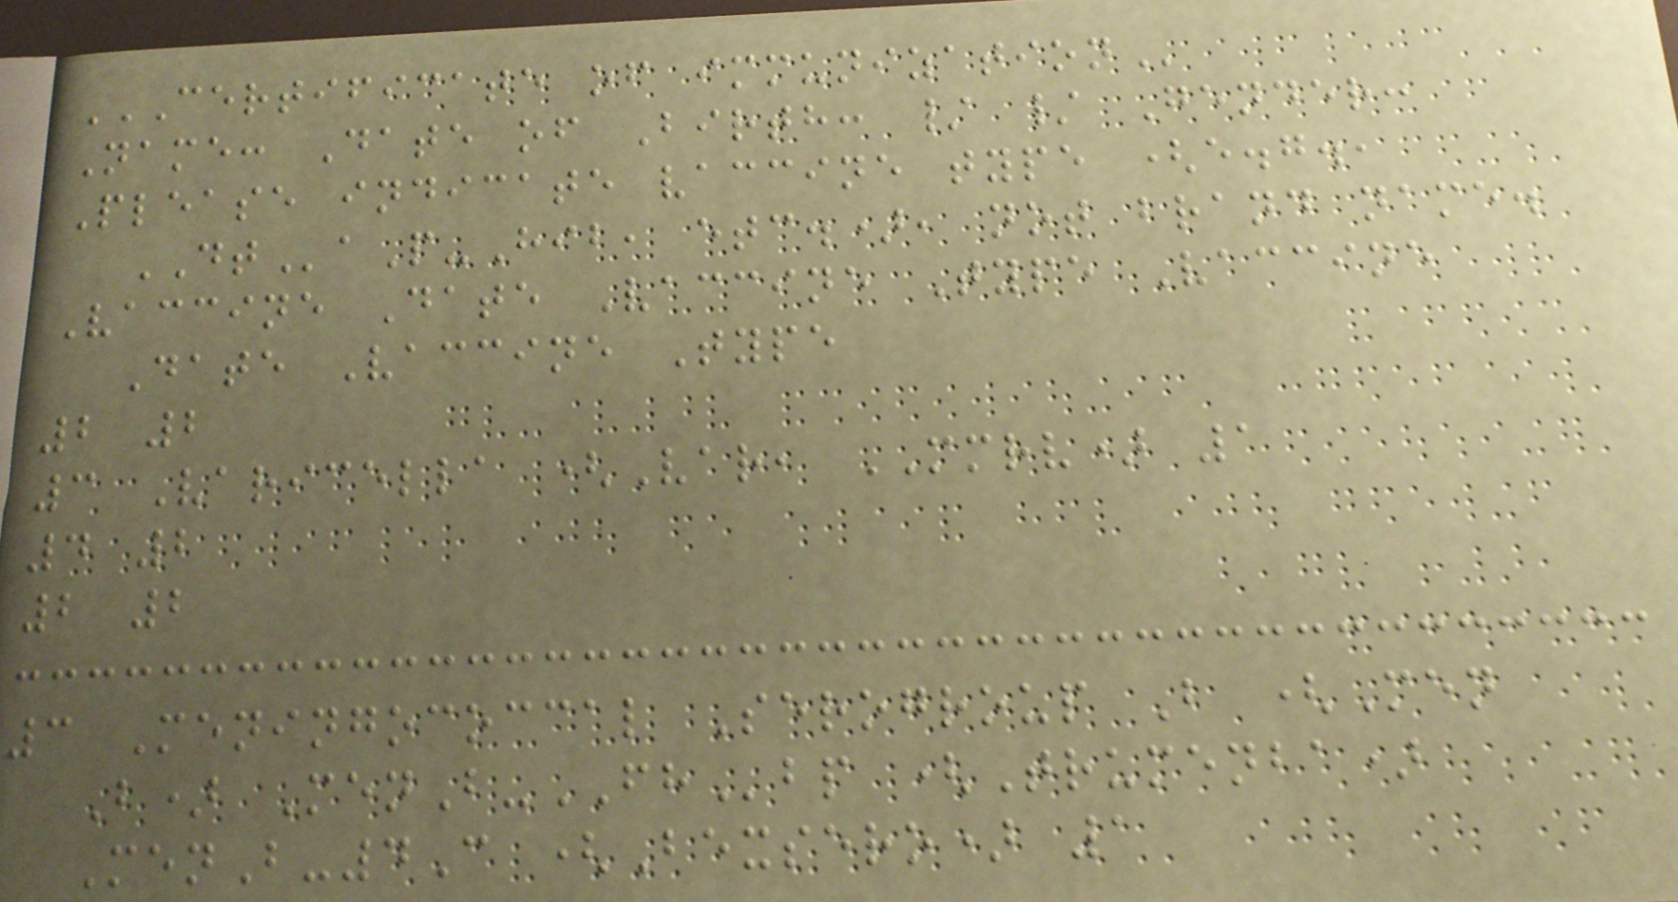CERTIFICATE OF IMMUNIZATION
Name: Date of Birth: / / Gender:
Please indicate vaccine type (e.g.,
DTaP-Hib, etc.), not brand name.
Vaccine Date Vaccine Type Vaccine
Date Vaccine Type
2 2
3 Varicella (Var, MMRV) 1
4 2
2 2
3 Meningococcal Serogroup B (Men
B) MenB-FHbp (Trumenba)
MenB-4C (Bexsero) 1
